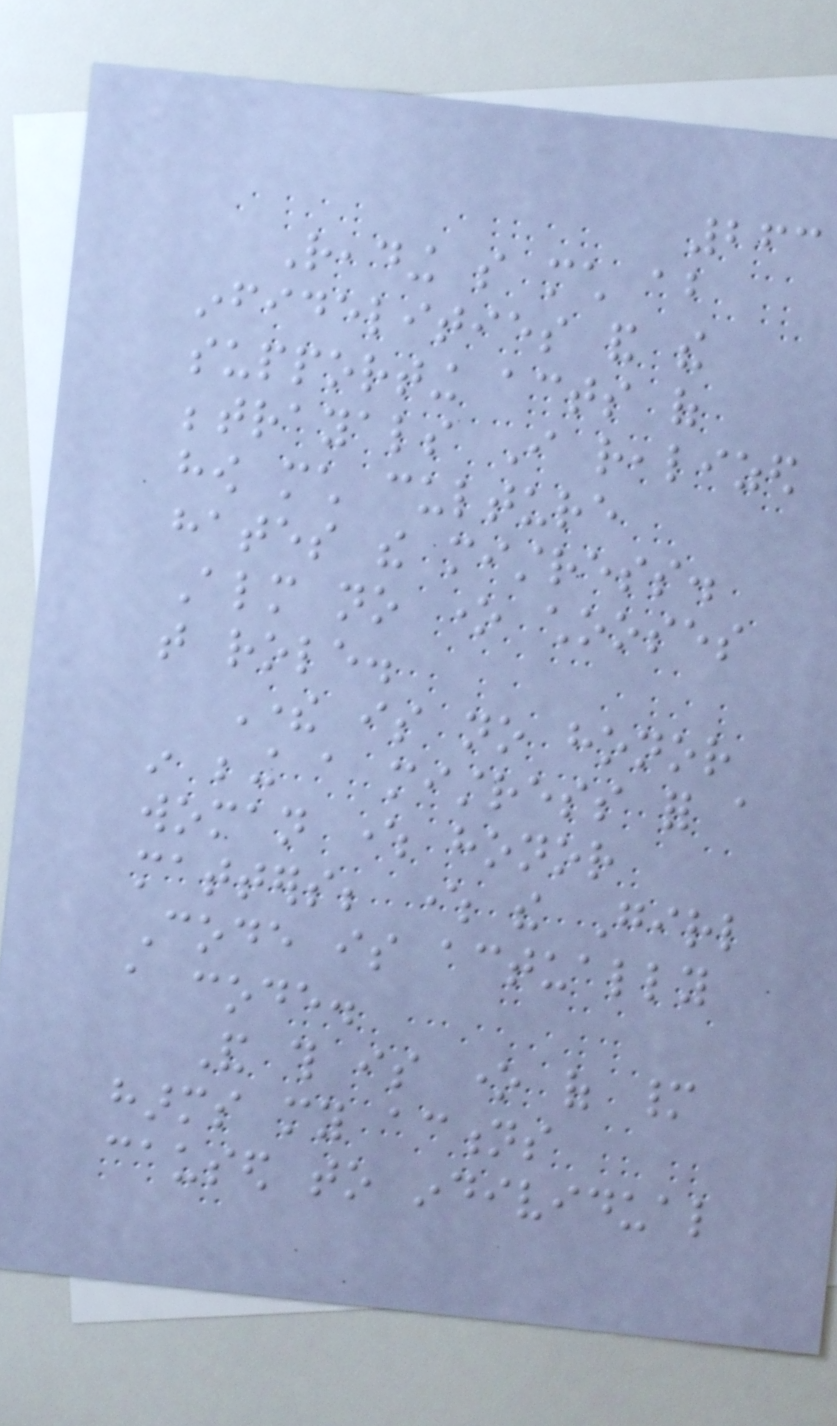263
Reading so much about
infidelities and the
supporting acts of
betrayals I realized
how much culture
hates the mistress.
Almost no one chooses
that role.
There is no honor
in being a mistress for a
woman where honor
matters; where the Girl
Code is actually
a code.
And this is one of many
harms my actions
caused to individual
